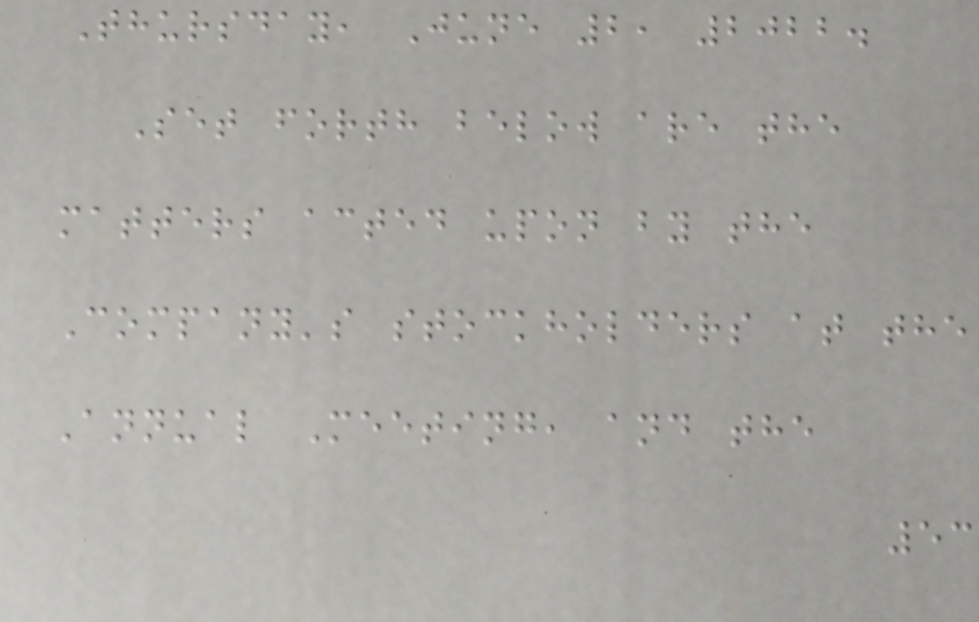Thursday, June 2, 2022.
Set forth below are the
matters acted upon by the
Company's stockholders at the
Annual Meeting, and the
53
